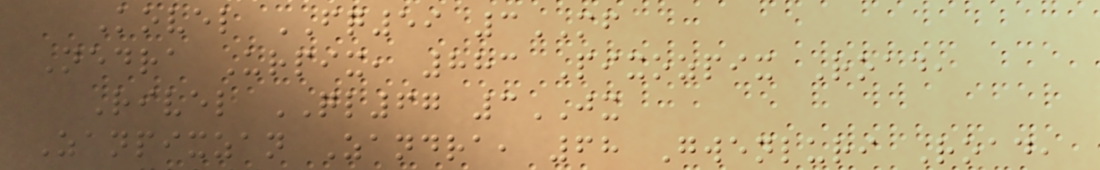Kovel FQ59 3MF
Nedra Urpix, 883 Pixozpix Road,
Rivel QL67 3JX
Zanpixzan Zandra, 68 Gwenluri Road,
